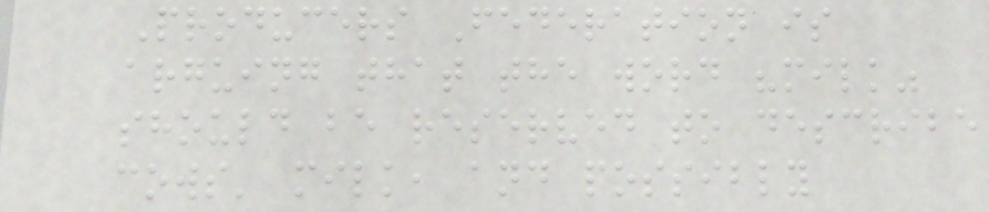Producers Federation is
arguing that the word "milk"
should be reserved to describe
cows' milk, and possibly
